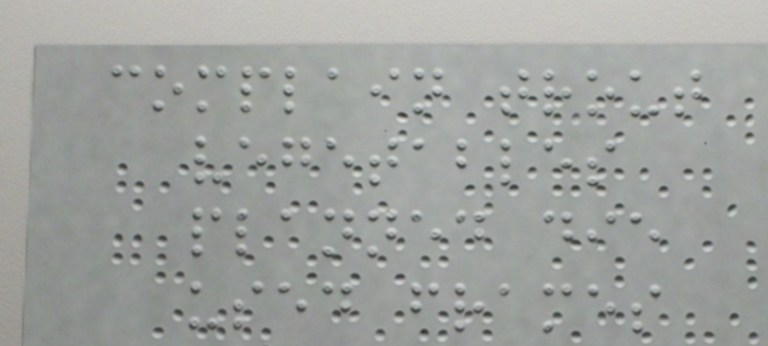complain trout
vegetables
planned die
used frames
